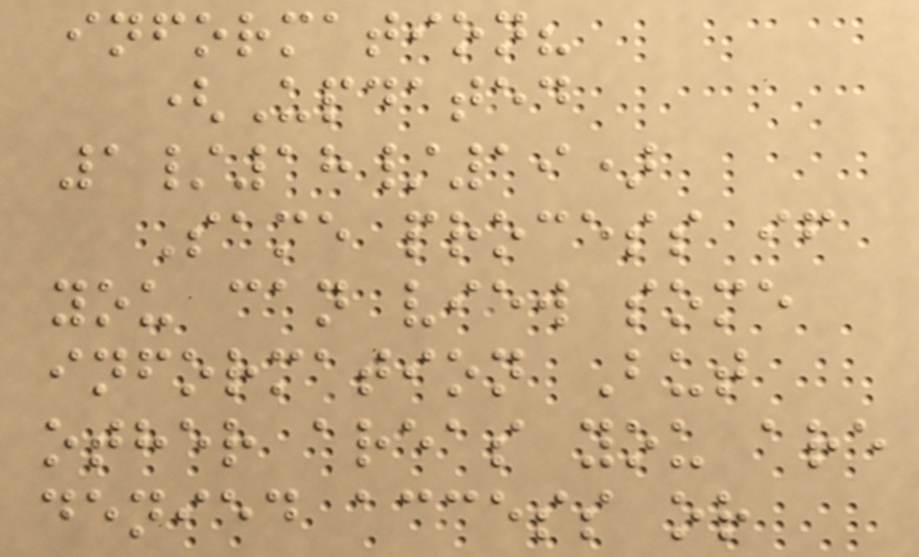information?
(Updated
1/18/19)
Same process if
you can view some
information But
other areas you are
denied access or
